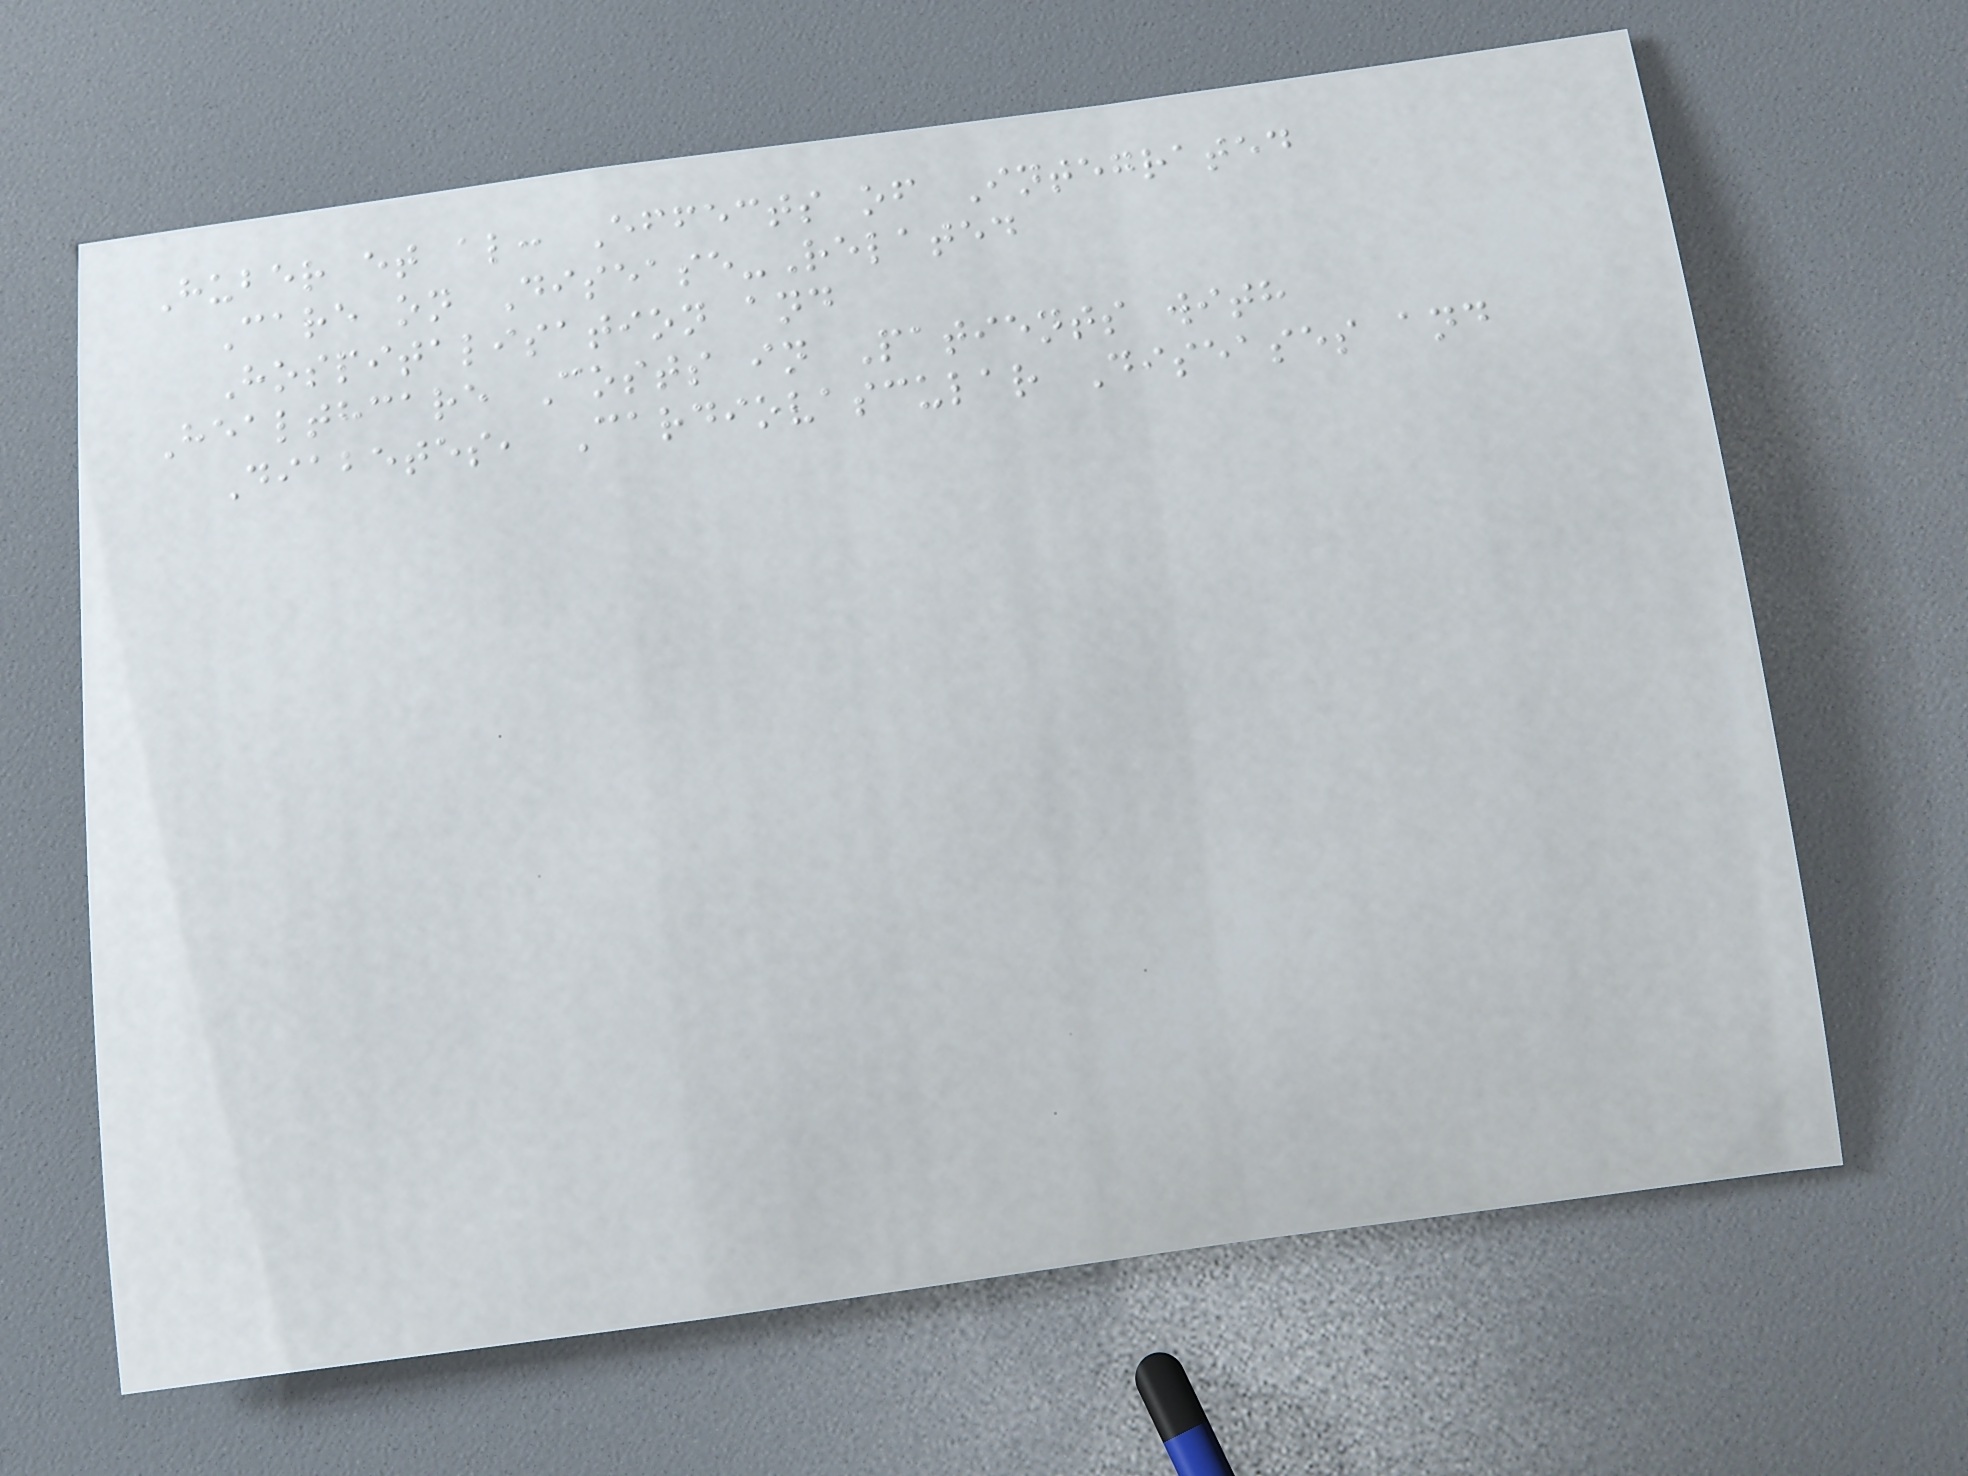Huber et al: Effects of Integrated
Care on Disease-Related
Hospitalisation and
Healthcare Costs in Patients with
Diabetes, Cardiovascular Diseases and
